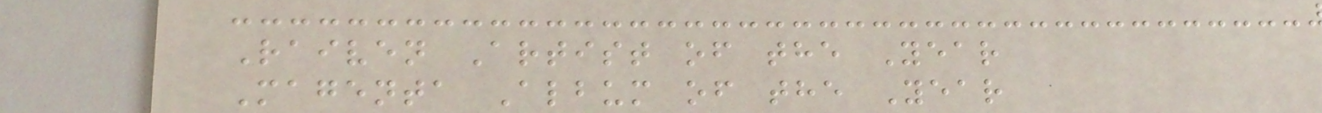Raiven Artist of the Year
Magenta Album of the Year
